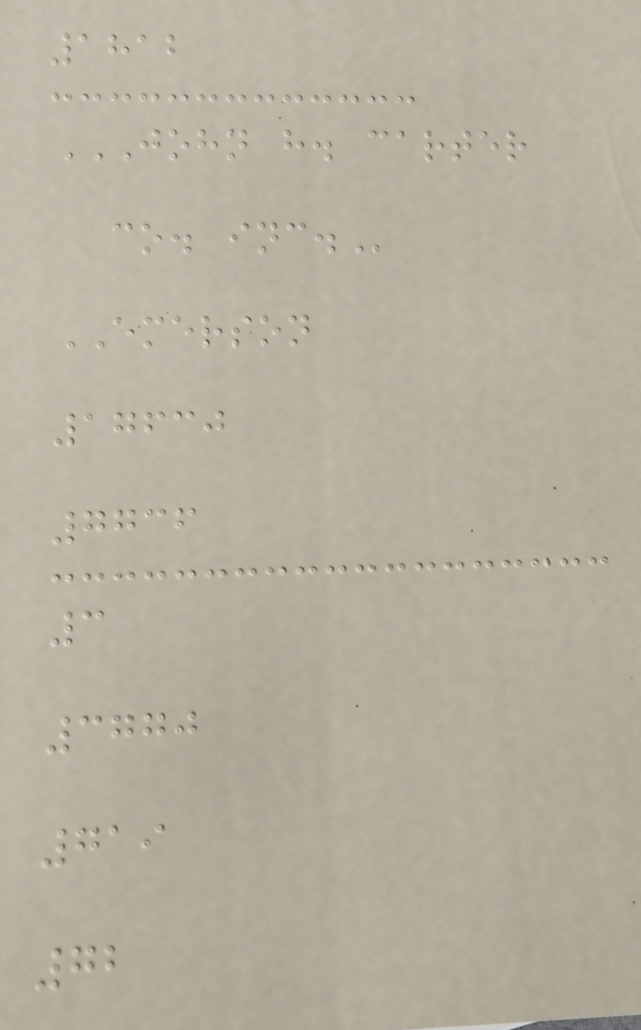1812
JOHN H. CARTER
CO. INC.
EMERSON
17630
7736
3
3770
719
72
